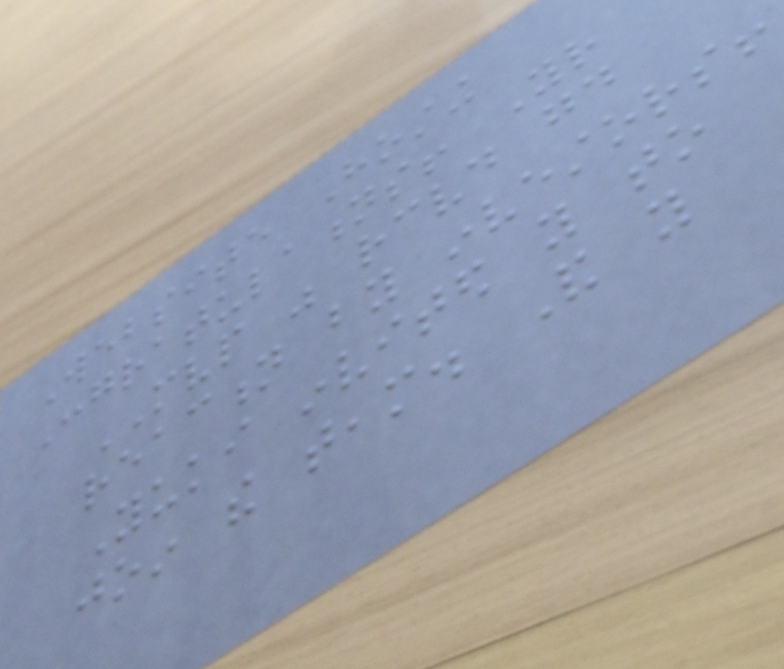Website Hosting
Congratulations! Your
MVP was received good
reaction by investors!
Yuki invited you to
join the team. And you
